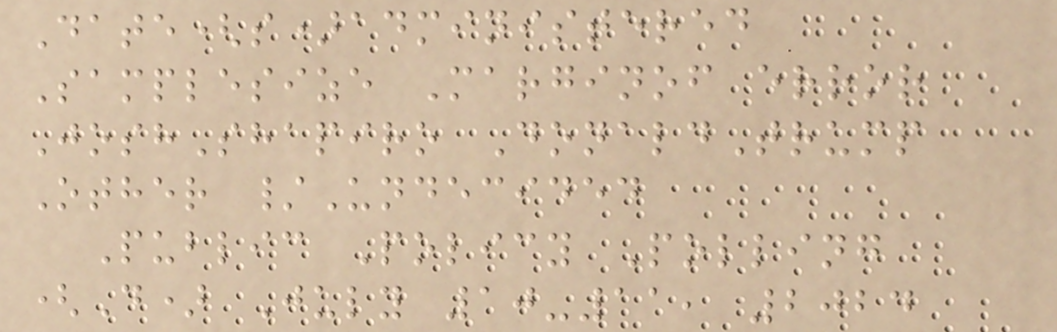Date(s)administered
Samplesize Marginof error
JoshShapiro DonaldTrump
Other /Undecided
Public Policy Polling
(D) July 10-11, 2024
